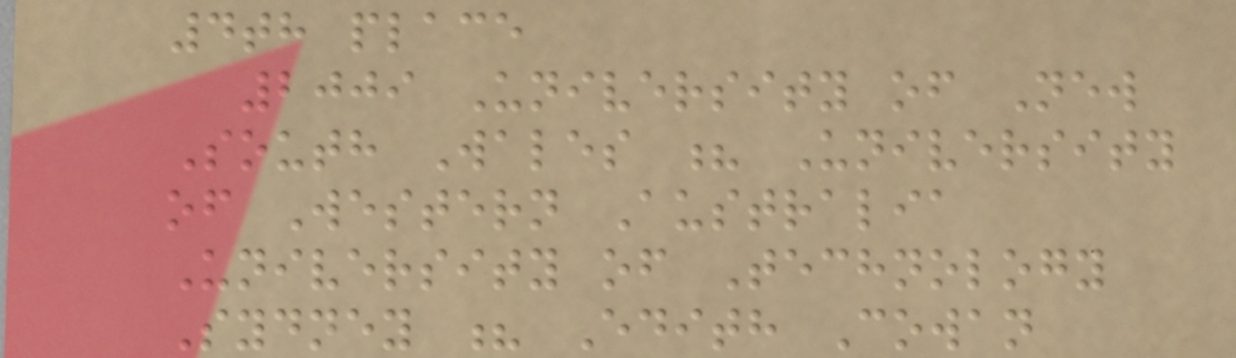4th place
2009 University of New
South Wales ? University
of Western Australia
University of Technology
Sydney ? Edith Cowan
